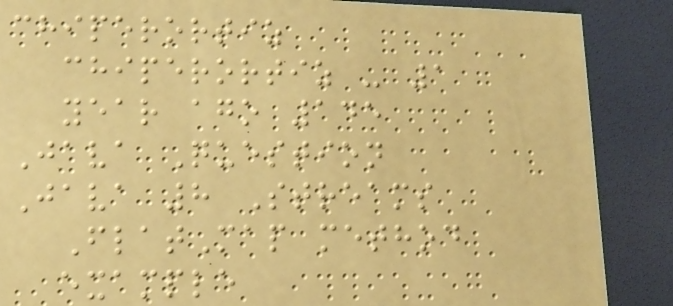chiperortiz
chiperortiz - 1
year ago 145
Java Question
Java 8 Streams
FlatMap method
example
